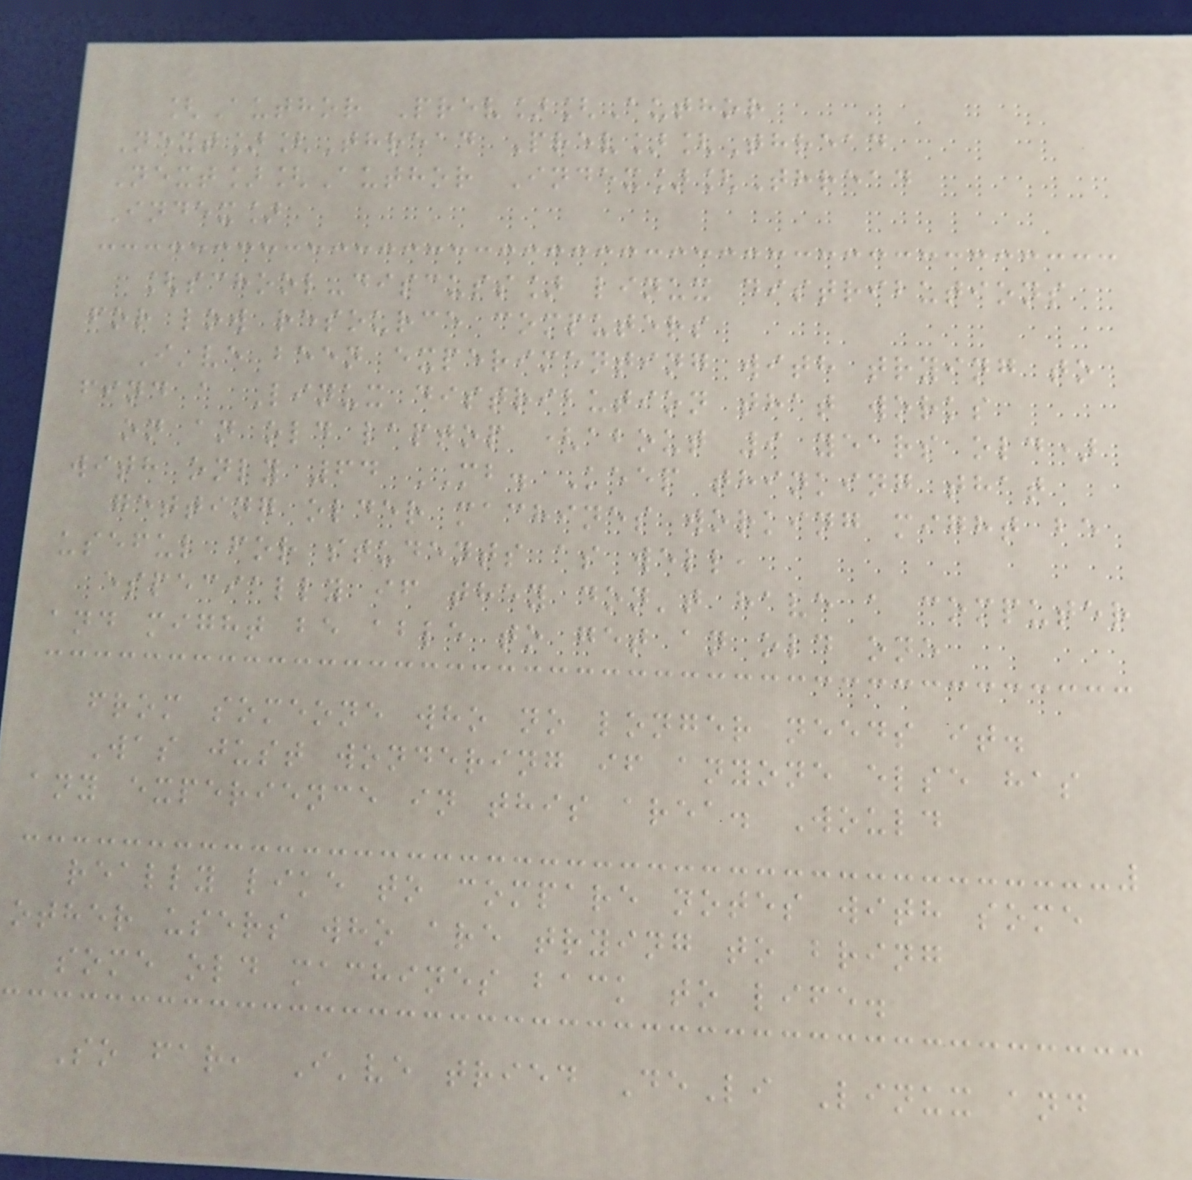[Author Prev][Author
Next][Thread Prev][Thread
Next][Author Index][Thread
Index]
[school-discuss] linux distributions
for low resource computers
I've been experimenting with trying to
find a Linux distribution that works
on an old laptop (about 9 years old)
with only 64 MB. Keep thinking that
getting older machines working might be
useful for students as well,
especially if they don't have a computer
and might be able to get an old one
from someone who no longer needs it.
Was just wondering if anyone else has
any experience in this area. Would
really like to compare notes with some
other users who are trying to bring
some old machines back to life.
So far, I've tried DeLi Linux and
